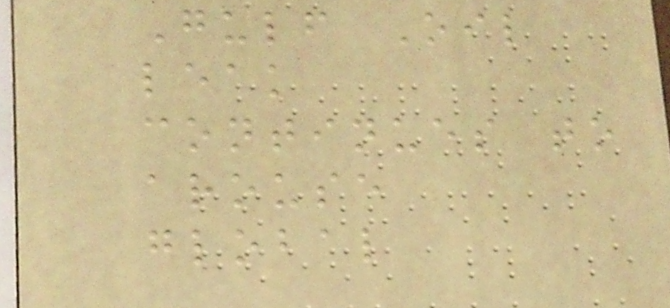Gulf Oil
leak
continues to
arouse
global
